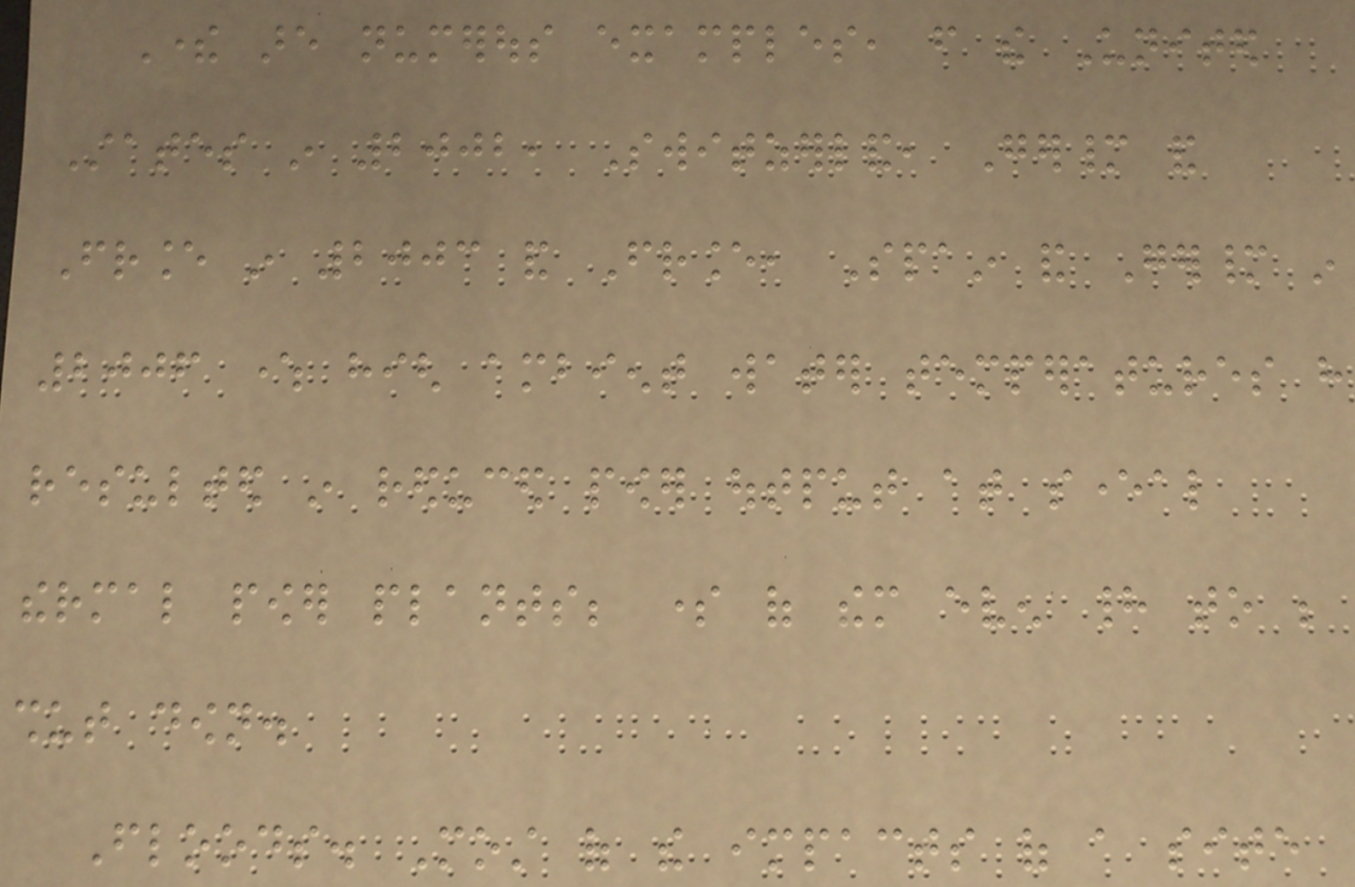There are numerous examples, from the United
States in 2002, Switzerland, Germany and
France in 2003 and France, Spain and Germany in
2006 where high ambient water temperatures have
resulted in reduced power output at several
thermal power plants; some of them even had to be
shut down.
Floods. Most of the impacts of a site
